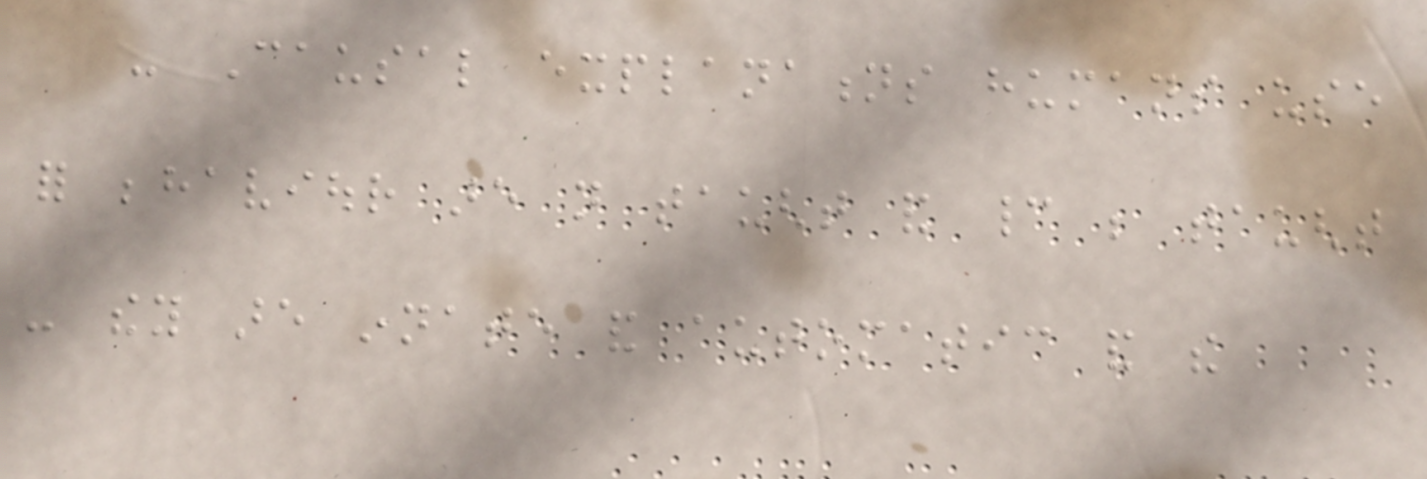- Causal explanations humans use
for behaviour are not taught and cannot be taught
- they are innate and automatic and the
